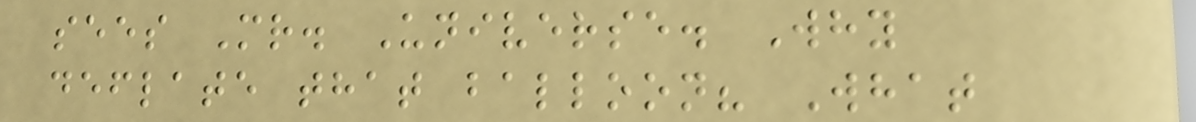sees Mr. Universe. Why
deflate that balloon? What
